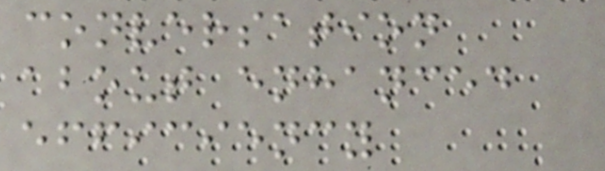conversation
about enhanced
efficiency
